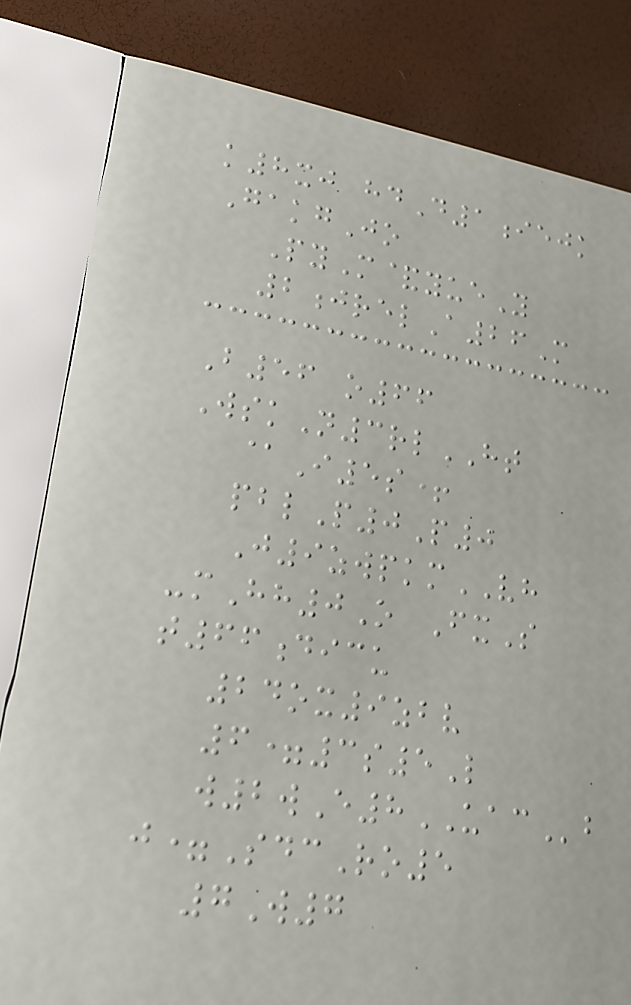k8xj hdD1iejk
GakgJo
PyM&yueY
2jrelA26M
B56 o66
WskN3rlHT
@I5s+
pblP0P0
J9zwpkmVH
-mHh0O FxS
t66dicu
24ox9zbv
6=3s5L
w2wE8UACb
j=SdcRo5
7W7
